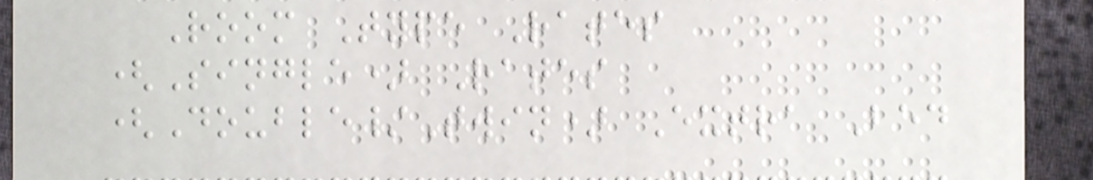Room Type Rates
(Single) Rates
(Double/Twin) Extra Bed
